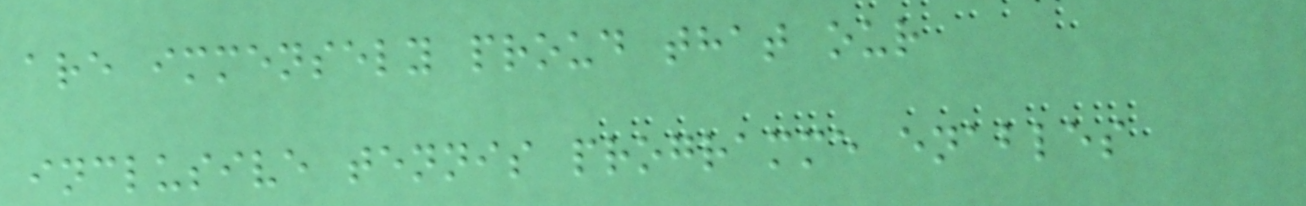are immensely proud that our
inclusive tennis programme enables
